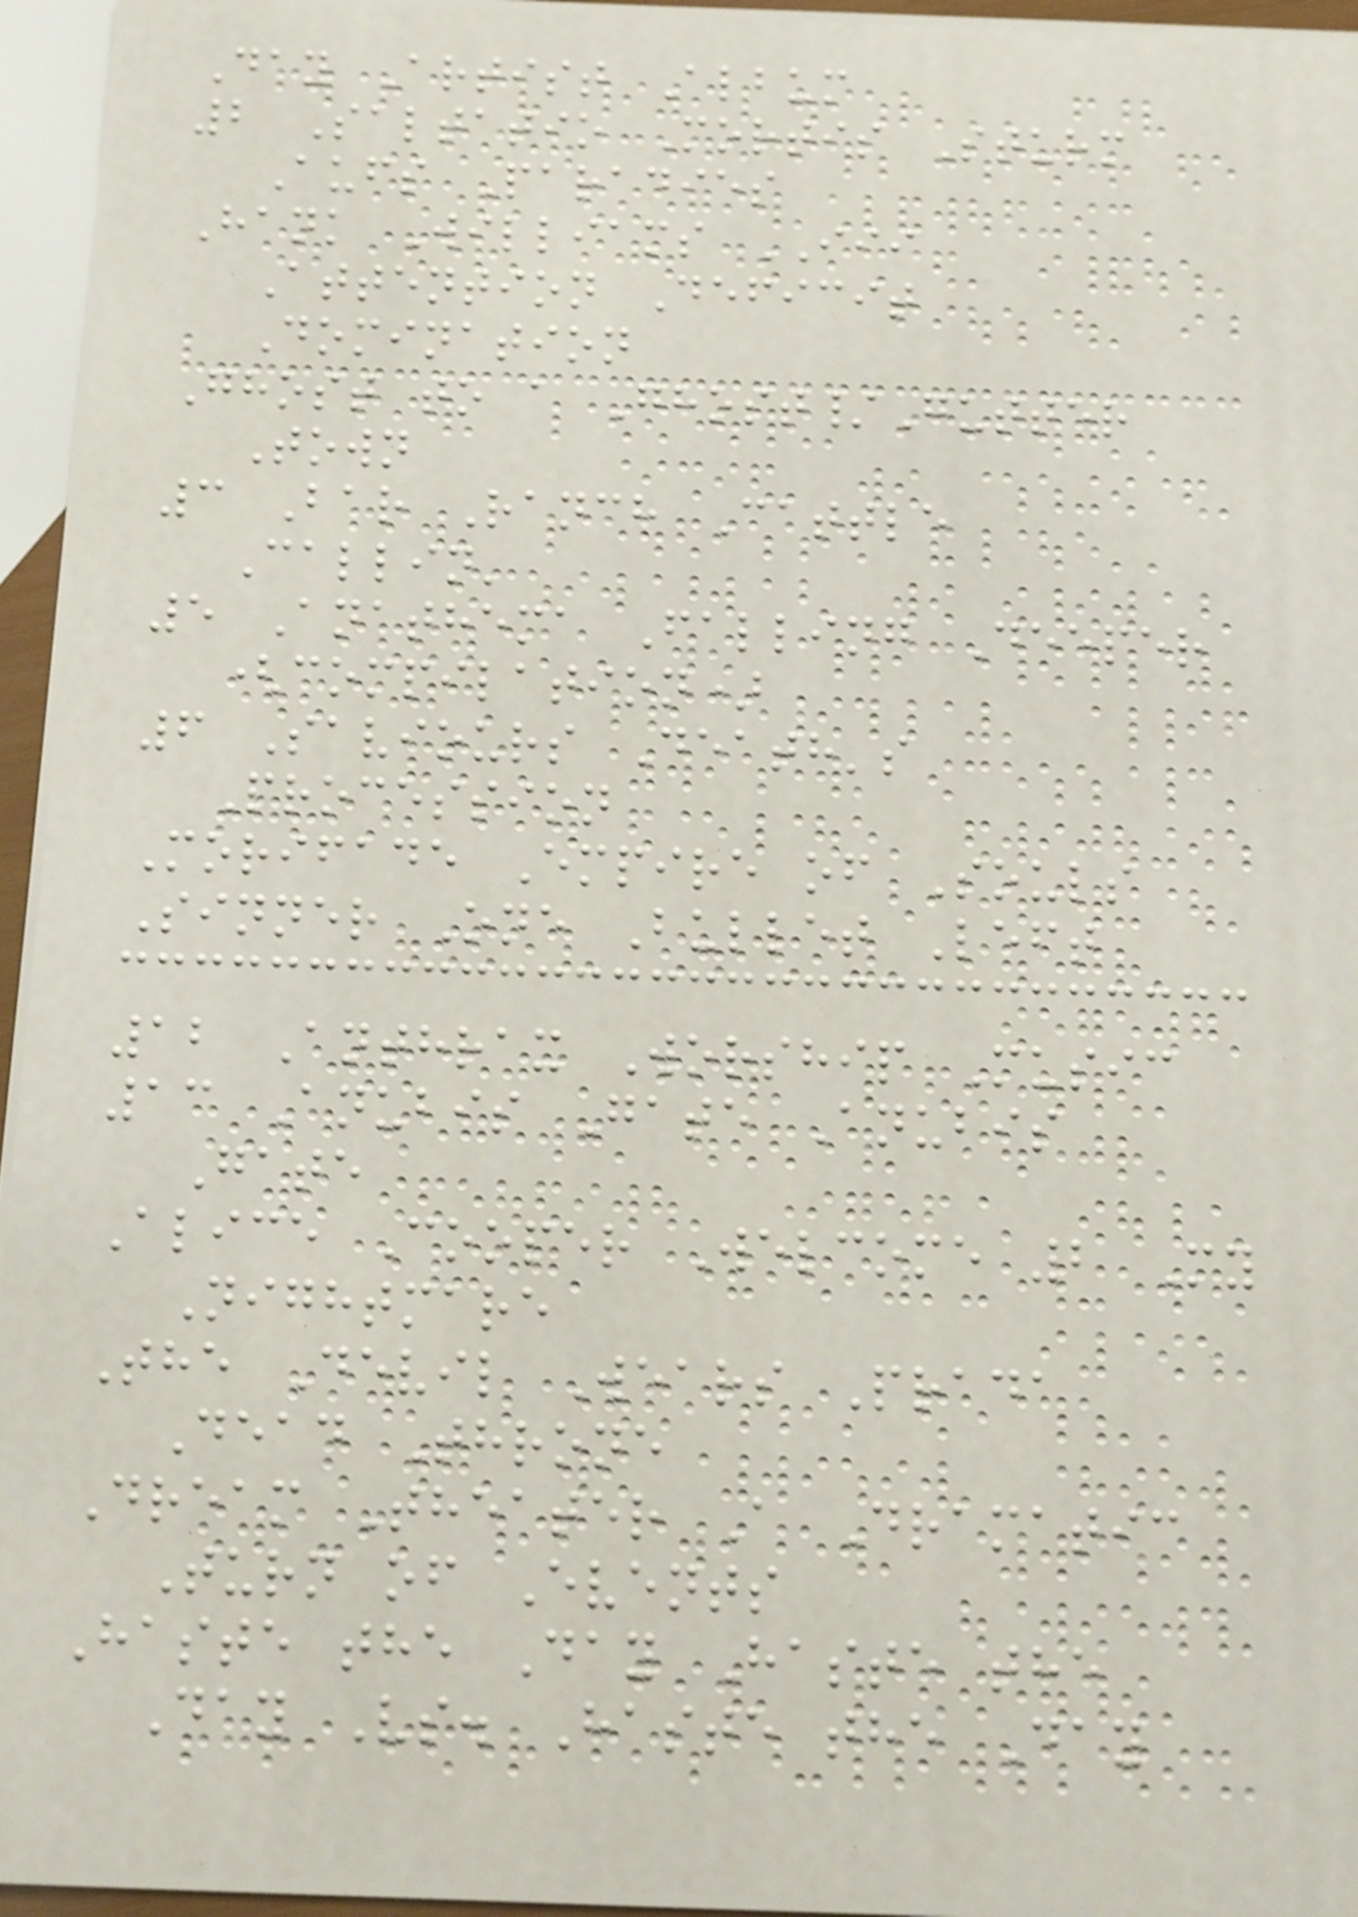Day Artist Album
2 Saltatio Mortis Sturm
Aufs Paradies
Hank Williams III
Attention Deficit
Domination
Ghost to a Ghost/Gutter
Town
3 Bar Ranch Cattle
Callin'
5 Anathema Falling Deeper
(compilation)
6 Saviours Death's
Procession
Morifade Empire of Souls
Sinner One Bullet Left
12 Anthrax Worship Music
13 Anubis Gate Anubis
Gate
Alice Cooper Welcome 2 My
Nightmare
The Devil Wears Prada
Dead Throne
Dream Theater A Dramatic
Turn of Events
Haste the Day Haste the
Day Vs. Haste the Day
